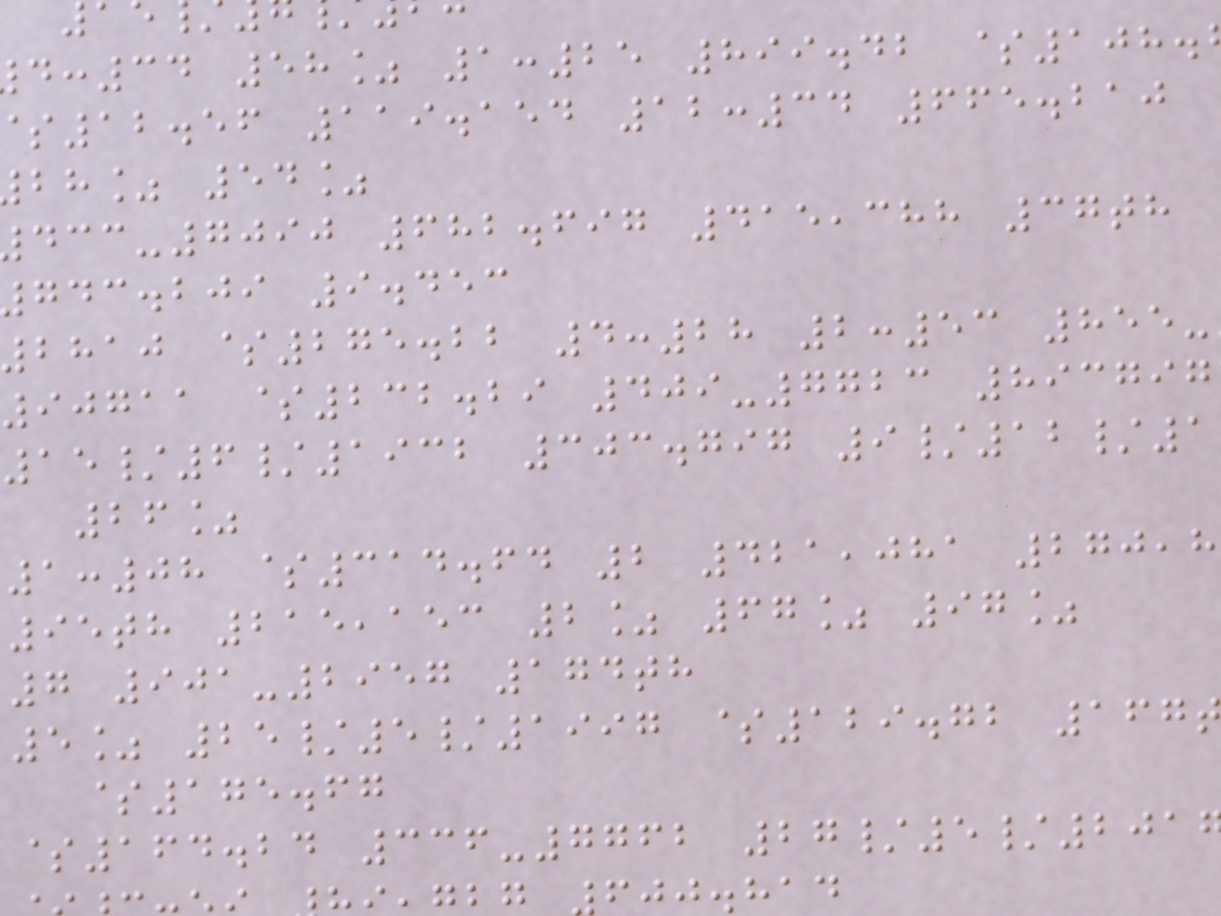:34 58% 1:25 899.42 $108.
12.56 119.154 12:34 665.210
bh% 54%
-7090 682.697 415,388 37th
gdc.bji 9.453
bhaj $275.22 4:28 2:53 855-
90711 $232.29 409-7723 893797
15/6/1932 303.797 9/12/1
26%
1:08 $314.64 2 421,081 270,8
95th 215,153 2% 67% 97%
7 901-2957 174th
5% 25/5/1997 $129.72 167
$175.67
$164.24 336-7762 27/5/201
jj.had
